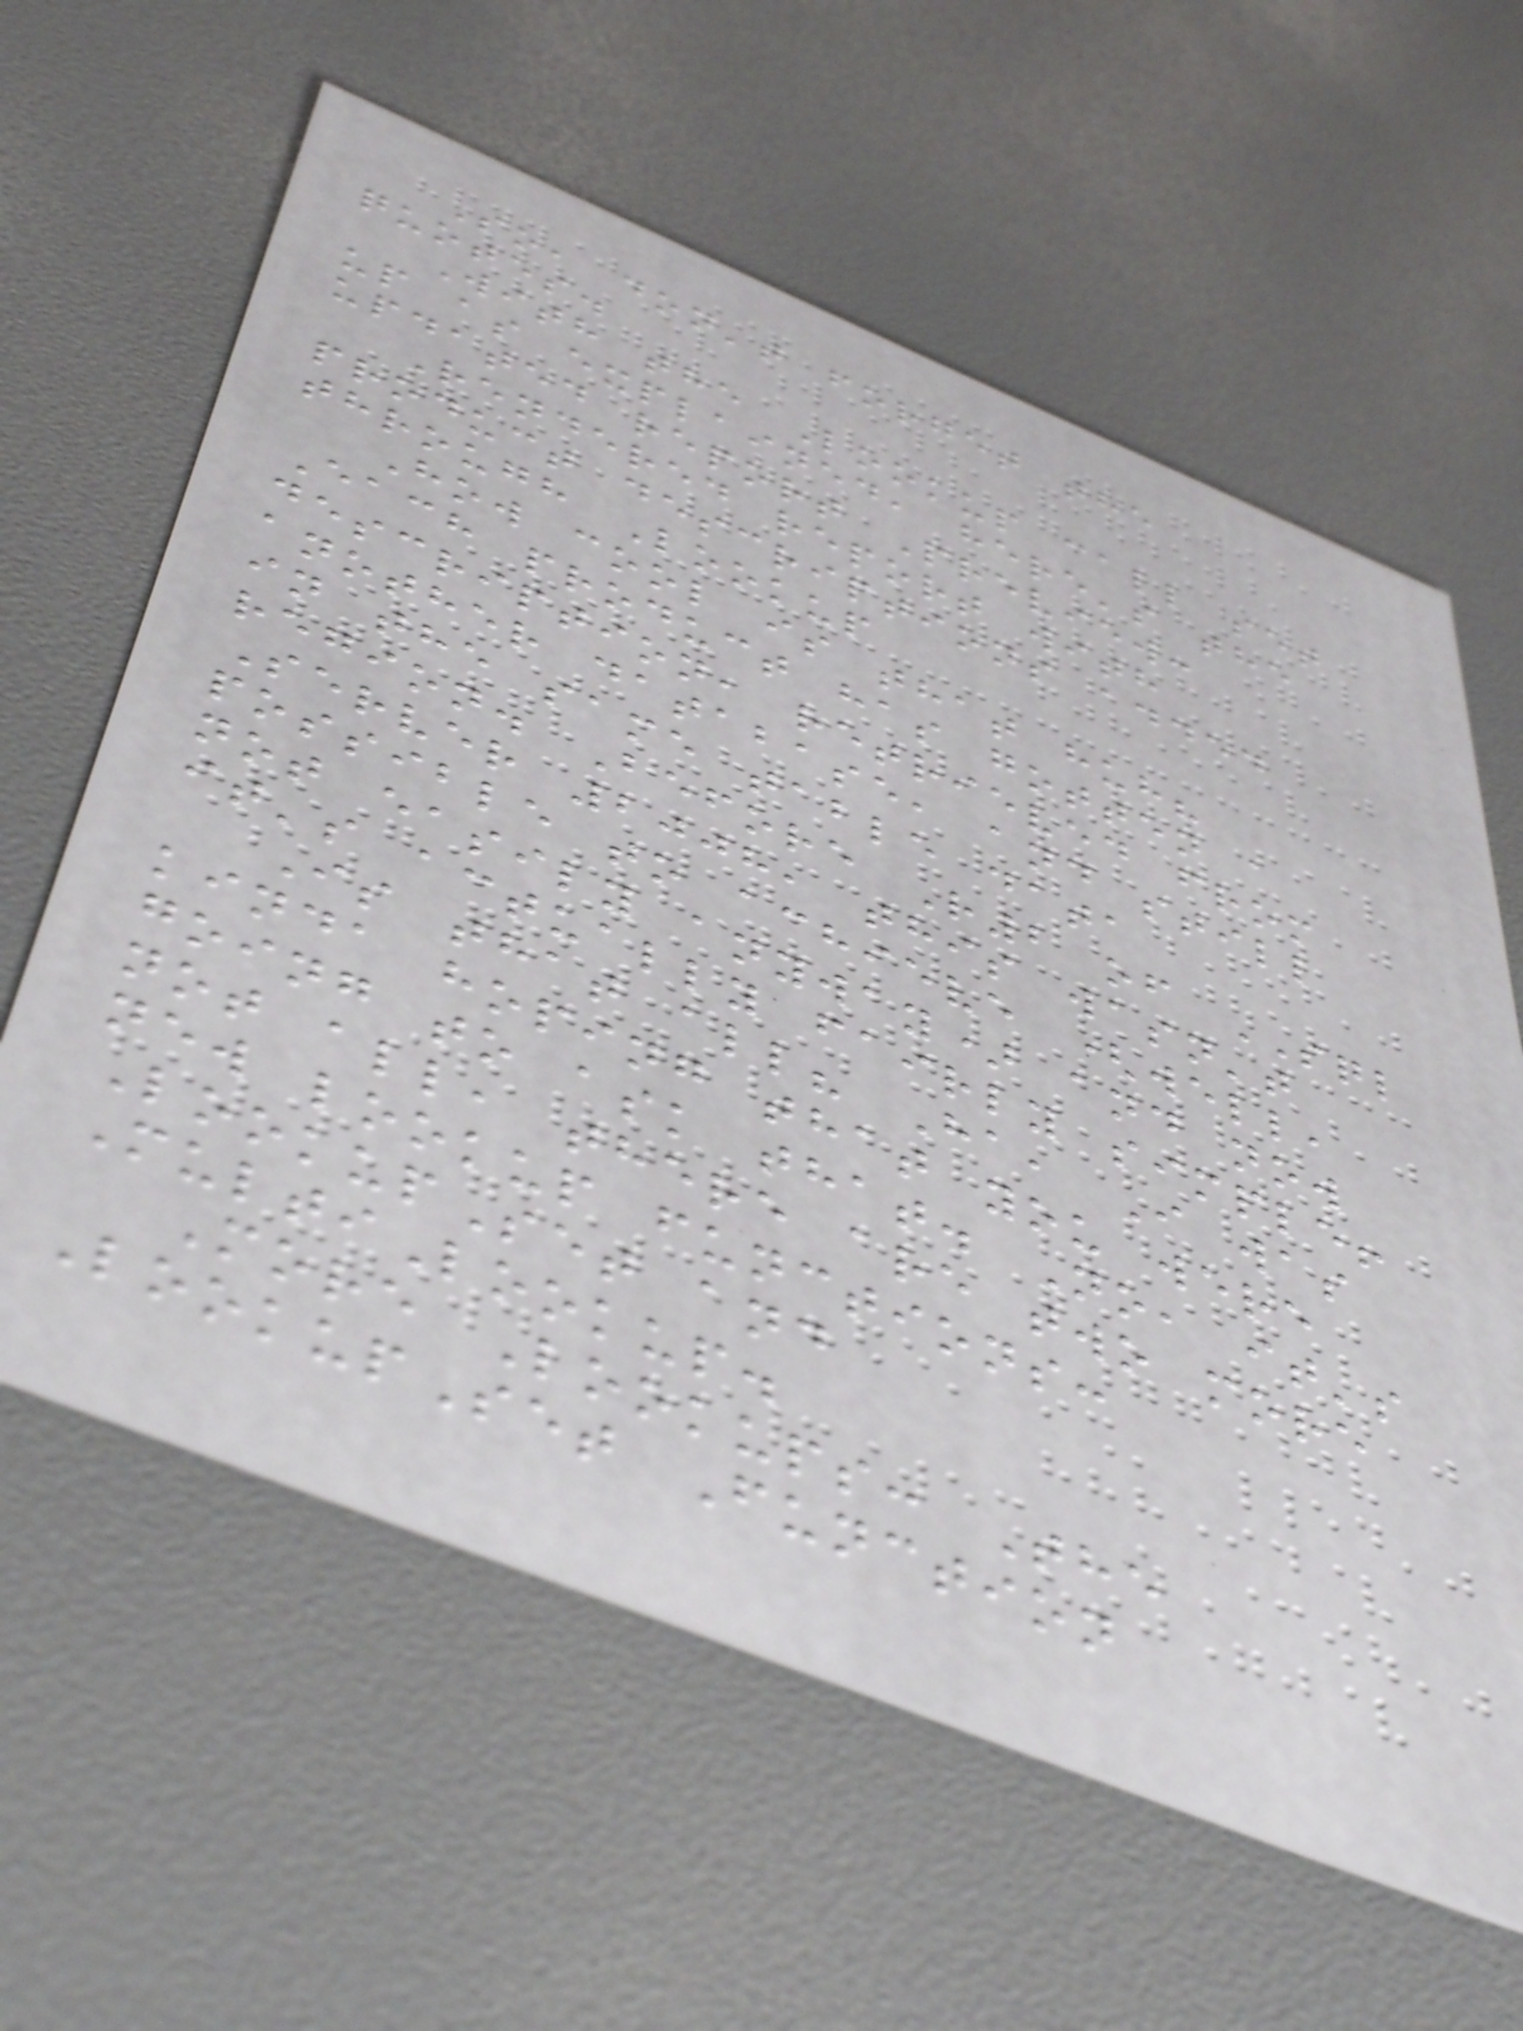So, don't forget the
quotes.
With the Lookup call set
up as explained, here's the
updated report Preview:
Rendered report with
product descriptions added
through Lookup
How cool is that huh?
Each product has gotten a
description, retrieved from
another database, and still
in the same table data
region. Before R2 of SQL
Server 2008, this wasn't
possible to achieve (well,
not easily anyway) and now
it's actually fairly simple!
Is that all? Ha, I was
kinda hoping that you were
going to ask that. No, it's
not all, there are two more
new lookup functions:
LookupSet and
MultiLookup.
More Lookups: The
LookupSet Function
